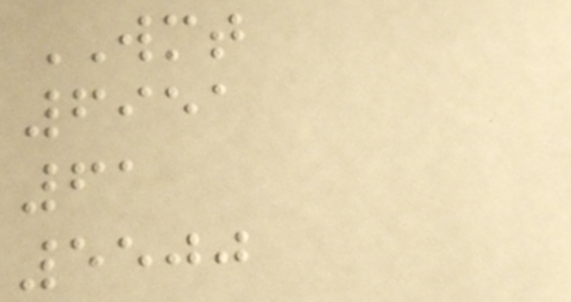WMT
6951
61
5500
